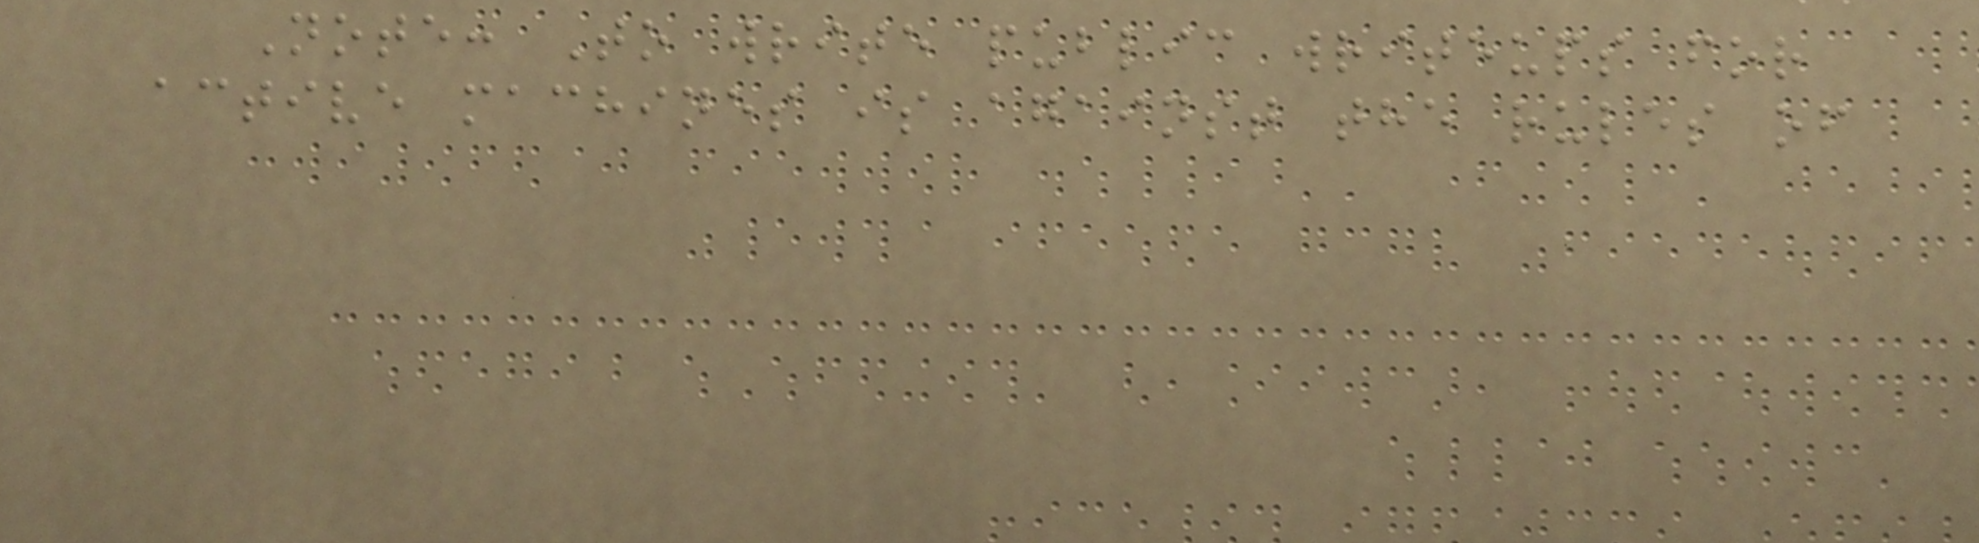Note: To write public writeups for
active machines is against the rules of
